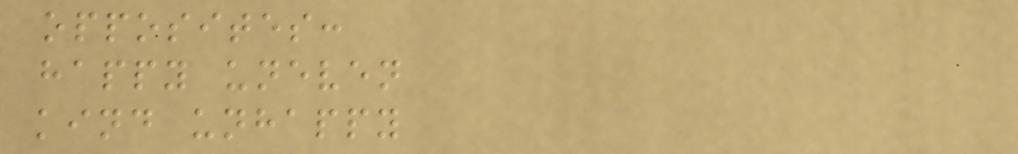opposites:
happy uneven
kind unhappy
